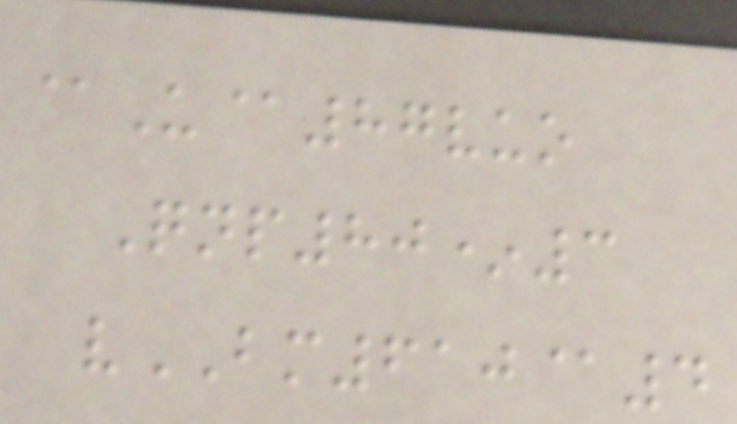@U@87vuo
Qnp80*3
vBM610@4
